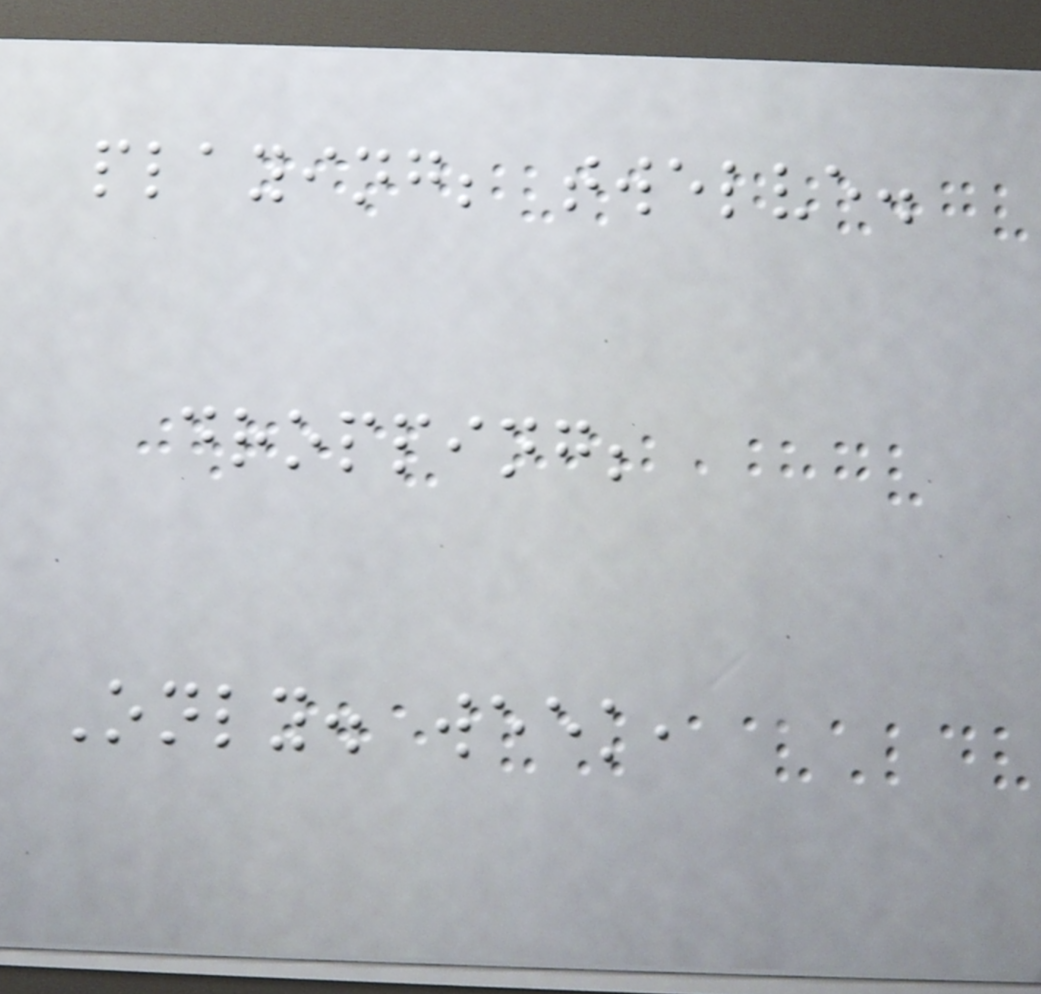playing; twelve.
dropping;
Only. week,
